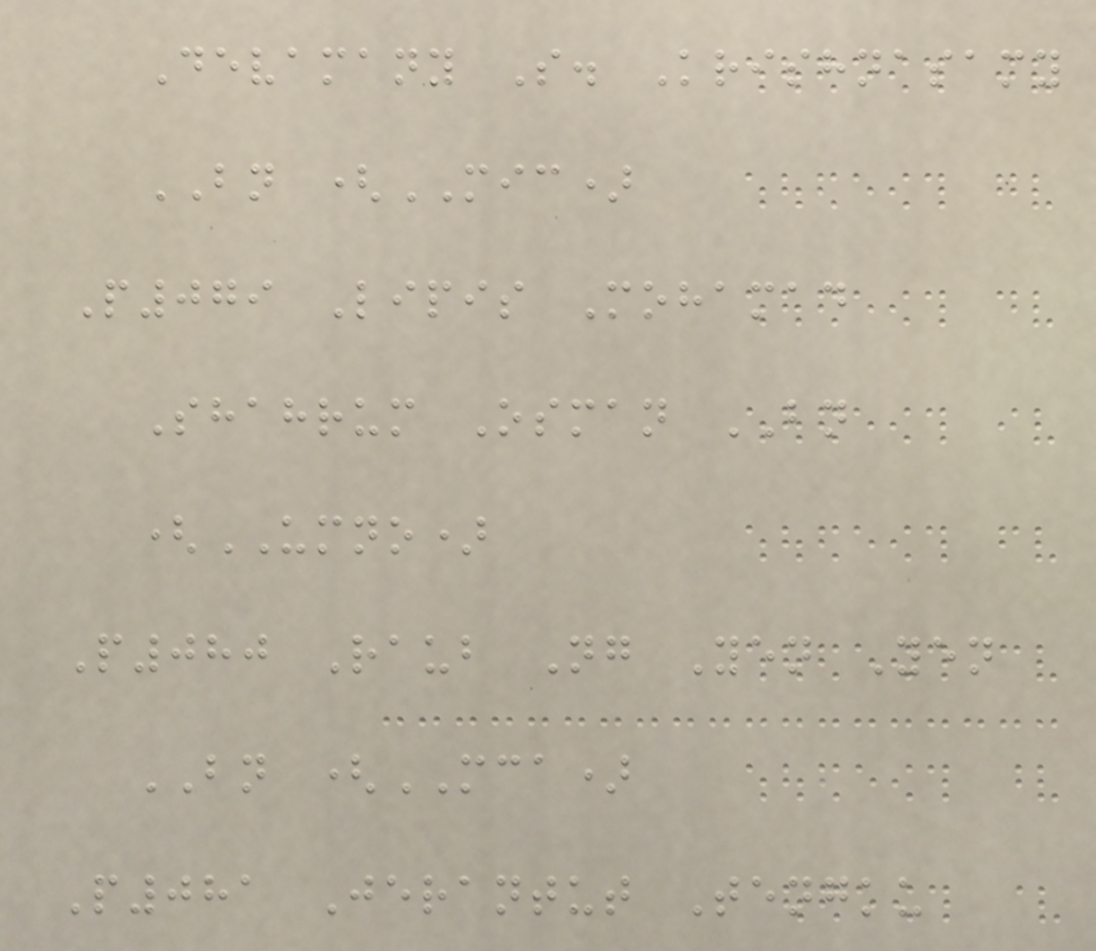Devamany S. Krishnasamy
BN (MIC)
P079 Lipis Mohamad
Shahrum Osman BN
(UMNO)
P080 Raub Ng Yen Yen
BN (MCA)
P081 Jerantut Tengku
